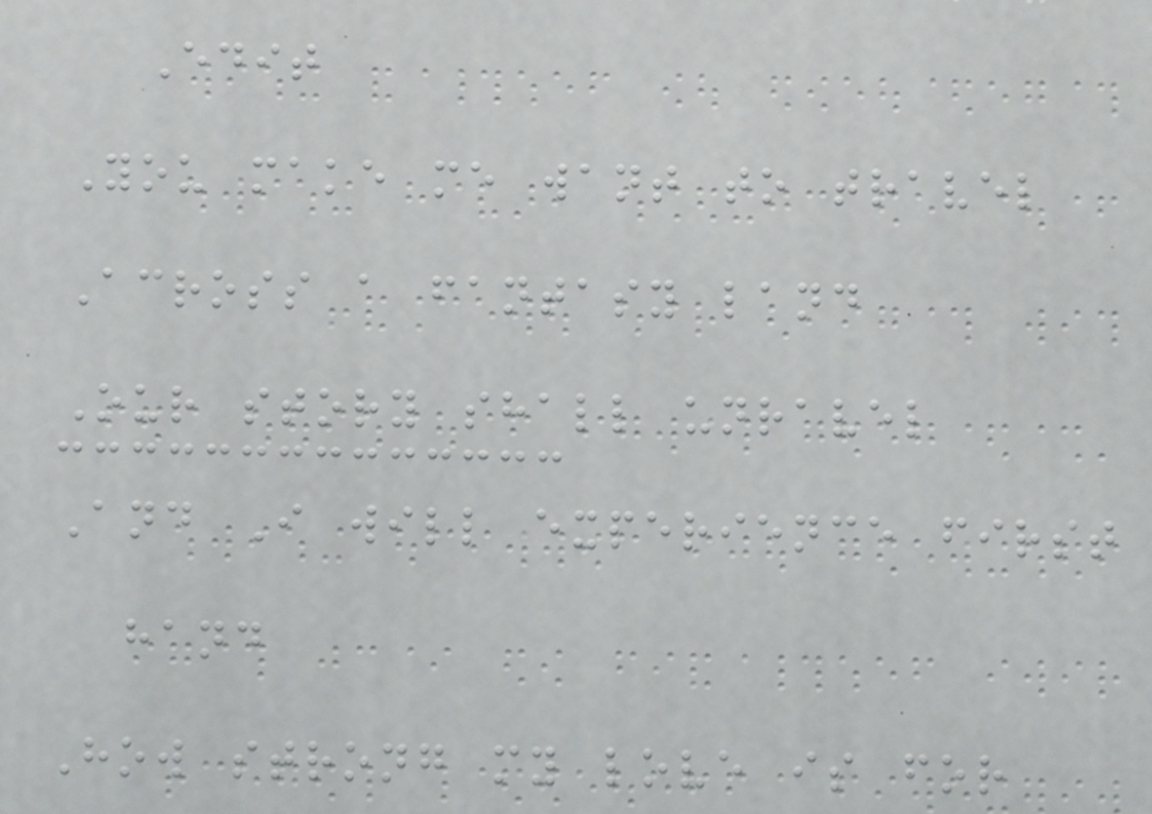Edit
You make me want to travel
Across a fantasy land
Our story shall unravel
And I will experience first
hand
How strong my love is for
